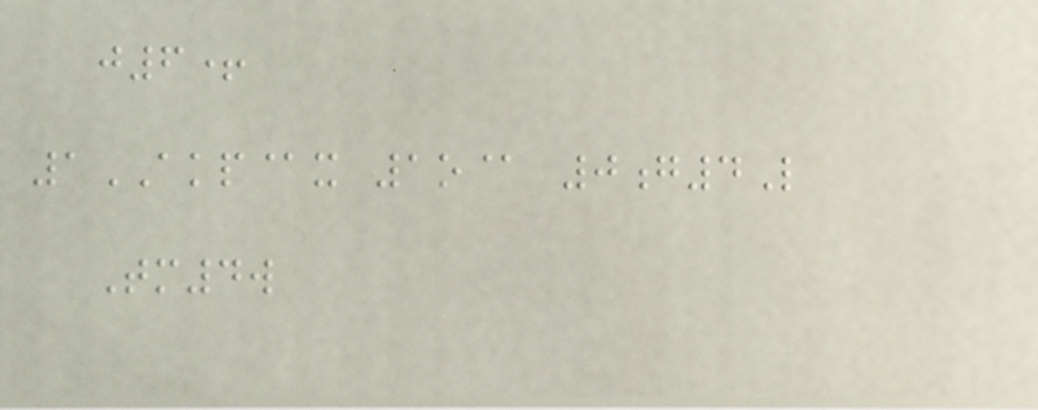j6+
1AKP@x 1o@ 0g4L
Tm4w
